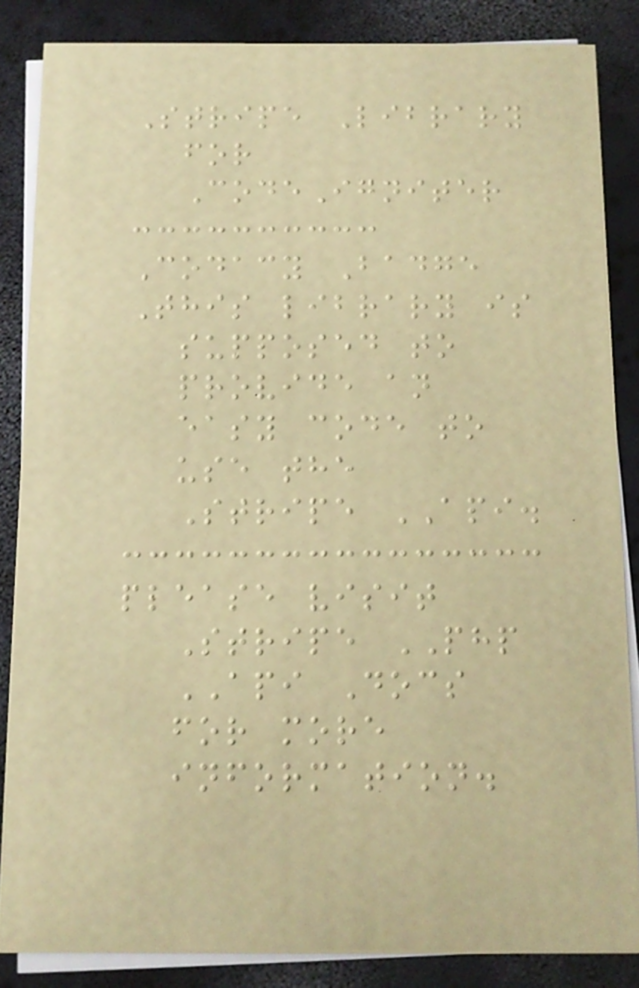Stripe Library
for
CodeIgniter
Codacy Badge
This library is
supposed to
provide an
easy code to
use the
Stripe API.
please visit
Stripe PHP
API Docs
for more
information.
